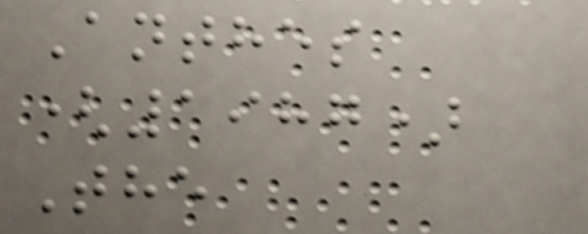Anthes
(1987)
The
